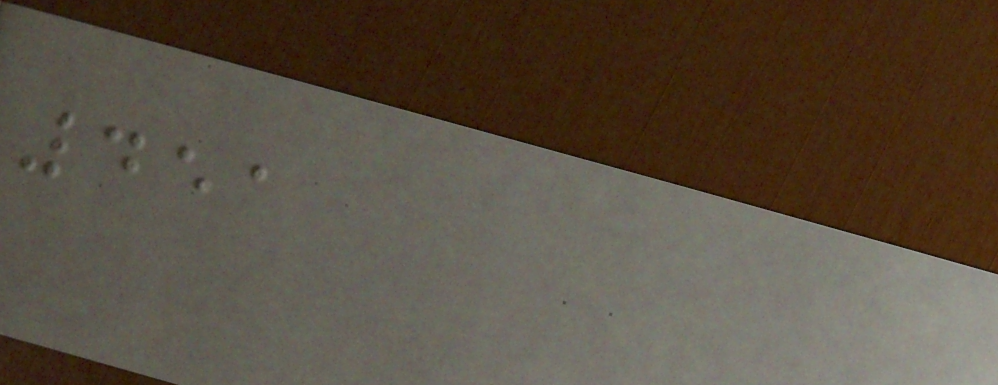451
